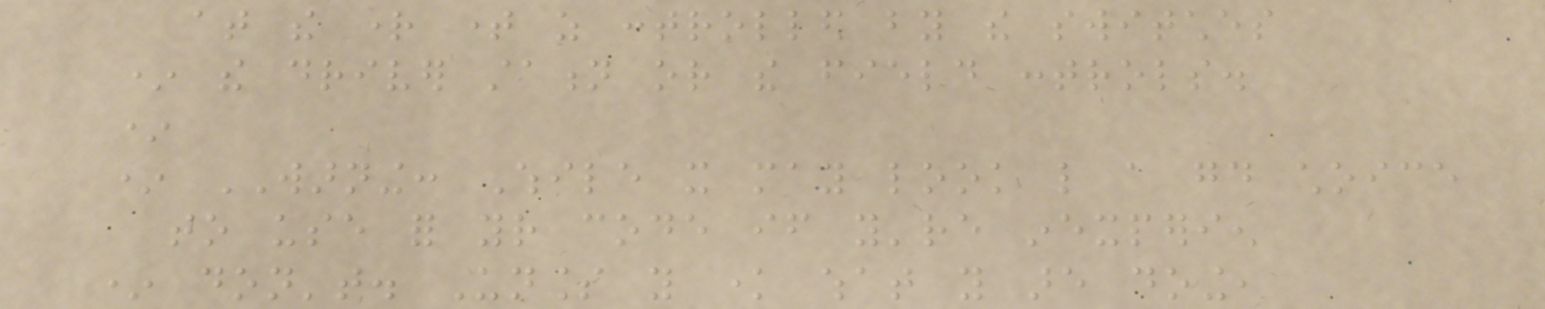at the right time as controlled by the switches
* the driver station or the field controls.
*
* WARNING: While it may look like a good choice
to use for your code if you're inexperien
* don't. Unless you know what you are doing,
